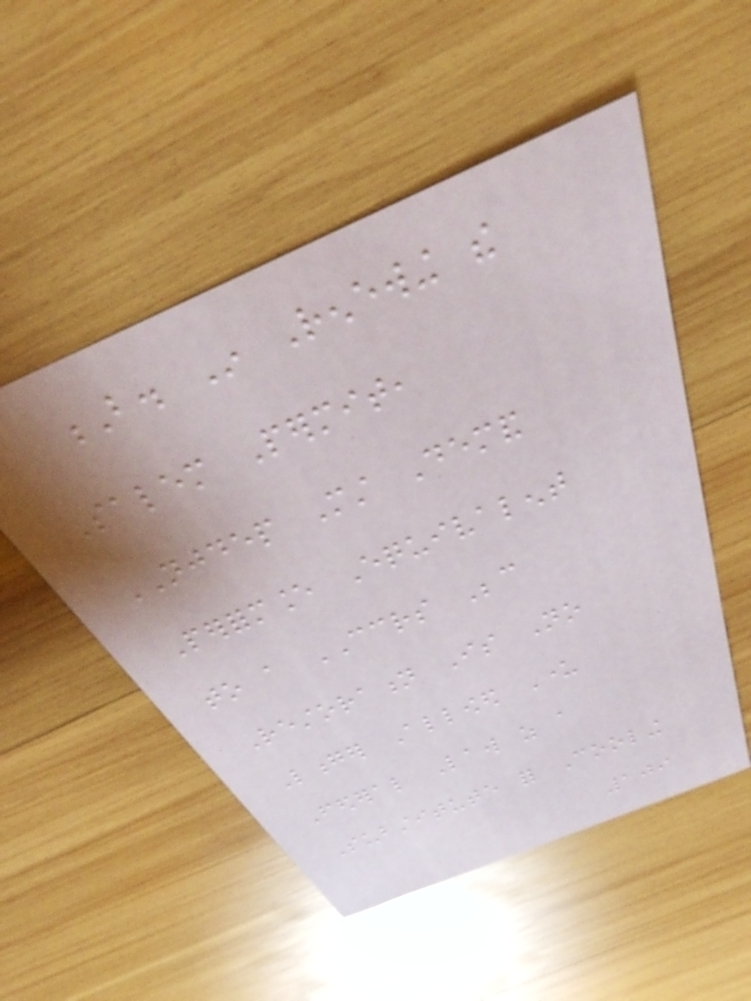B. In Renewing the
Salem Permit,
NJDEP Must Demand
Performance Equivalent
to a CCRS Because
Restoration Is No
Longer Allowed Under
Federal Law as a
Substitute for Cooling
109
